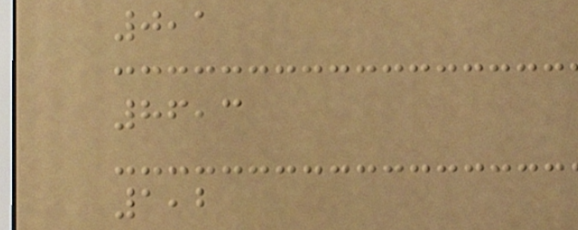0,1
86,3
1,2
